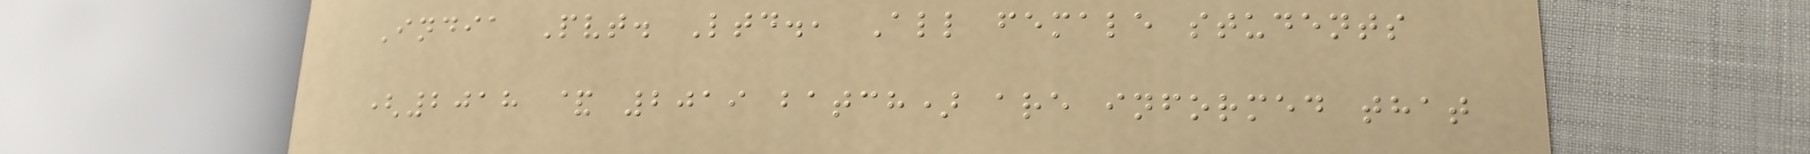India Pvt. Ltd., All female students
(2018 & 2019 batch) are informed that
